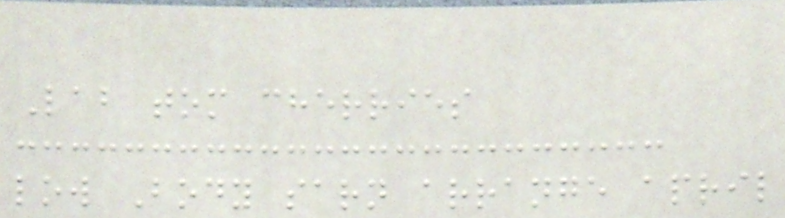Lab tom cherries
low Body sarn arrange april
